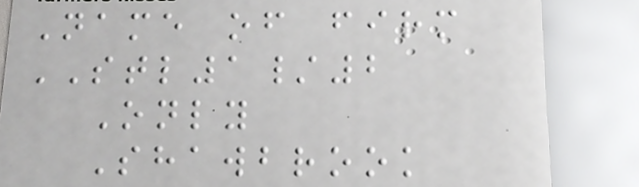Name of firm
STL1/2
Only
Shawbrook
